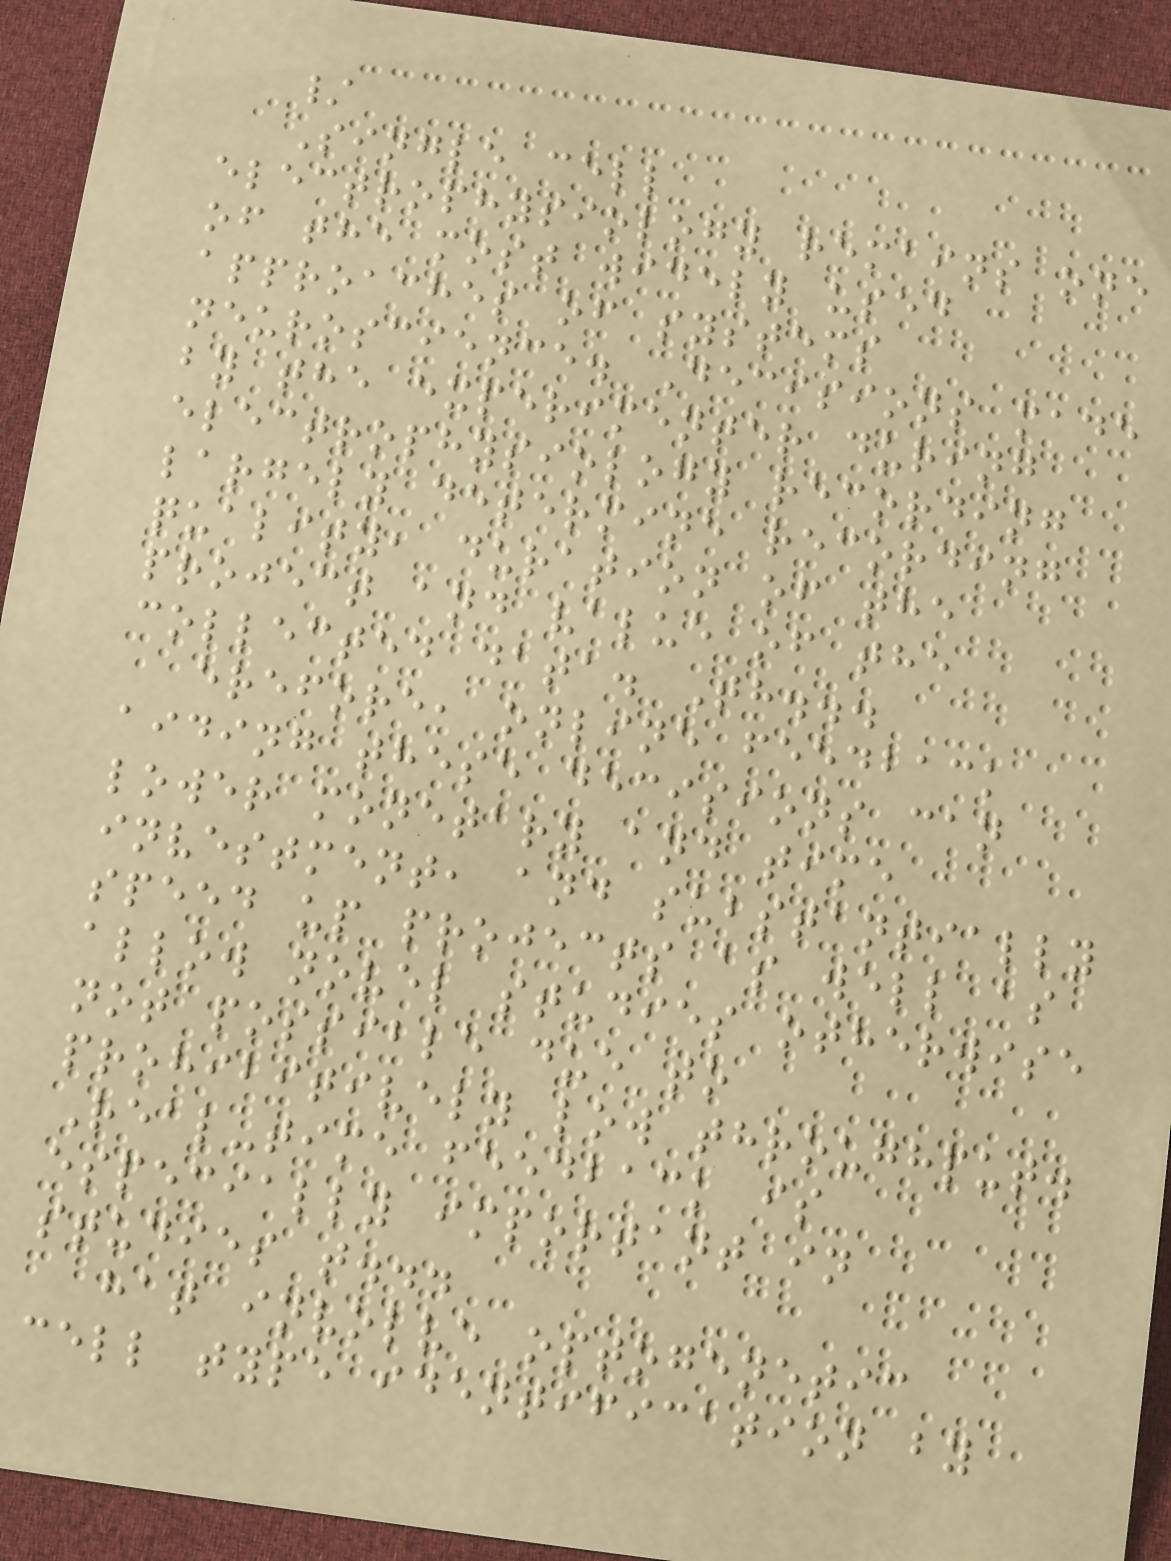/
Single cell
electrophysiology remains one
of the most widely used
approaches of systems
neuroscience. Decisions made
by the experimenter during
electrophysiology recording
largely determine recording
quality, duration of the
project and value of the
collected data. Th...
erefore, online feedback
aiding these decisions can
lower monetary and time
investment, and substantially
speed up projects as well as
allow novel studies otherwise
not possible due to
prohibitively low throughput.
Real-time feedback is
especially important in
studies t...
hat involve optogenetic
cell type identification by
